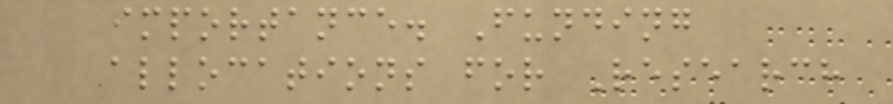importance. Funding
allocations for Research
